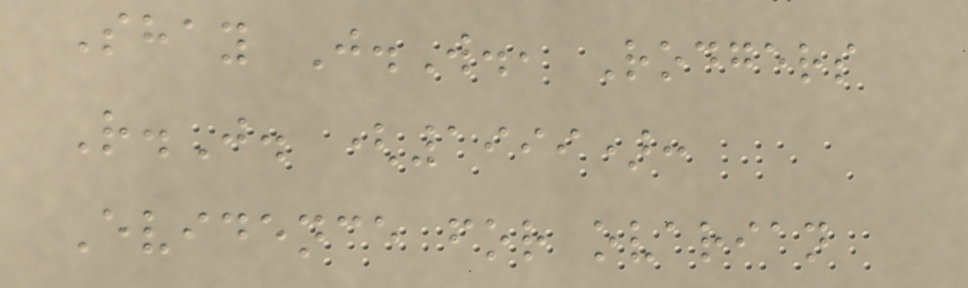Shay J.W., Rodgers
R.J. (1999):
Evidence for ovarian
